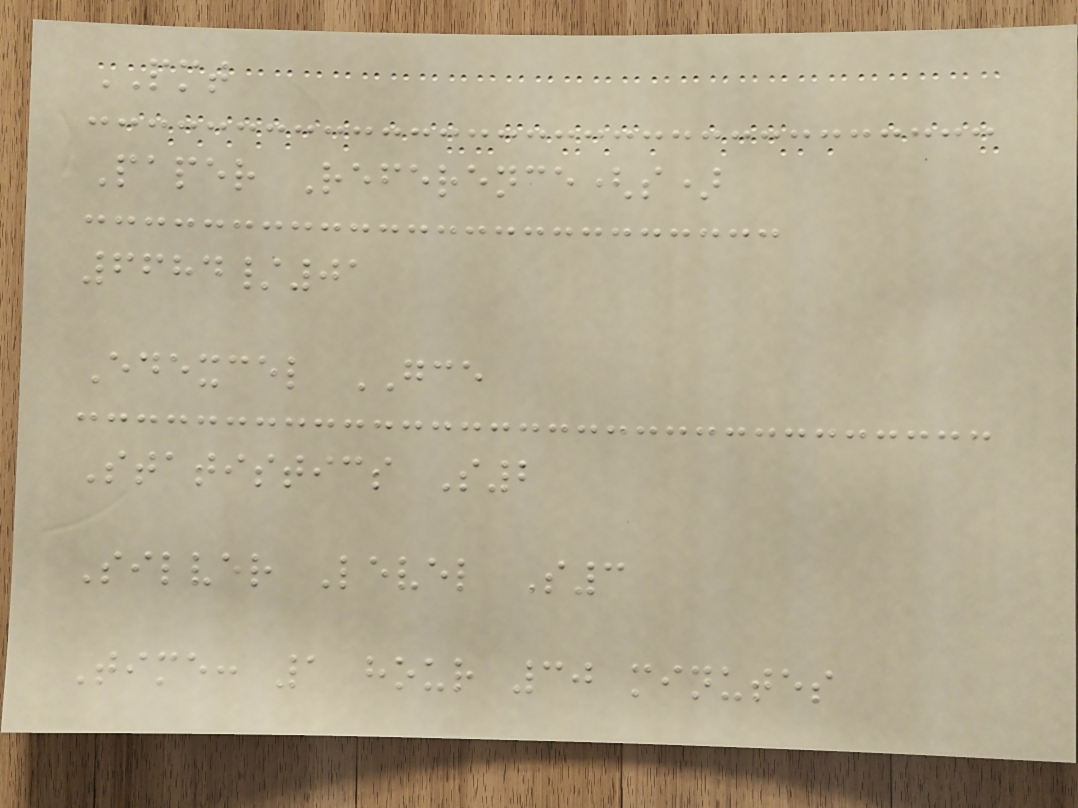PMT
Paper Reference(s)
6684/01
Edexcel GCE
Statistics S2
Silver Level S3
Time: 1 hour 30 minutes
